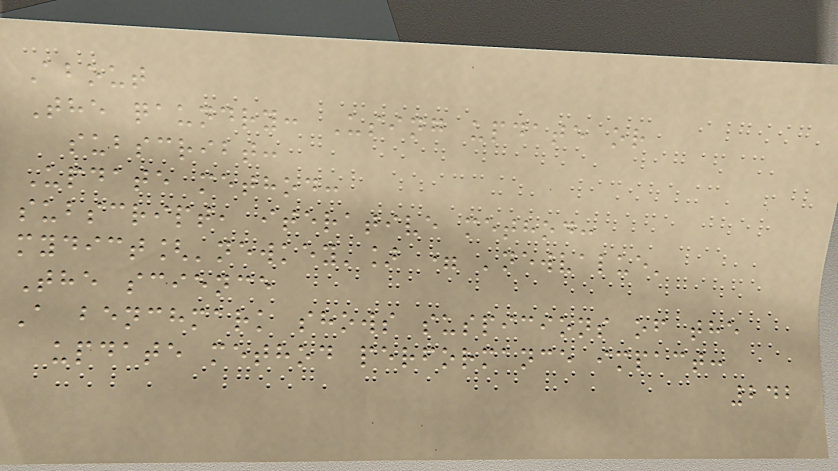About
The qaundry: Using update or
subscribt:
Update method:
subscript, iterative method:
mydict['newkey'] = 'newvalue'
The science
A benchmark shows suspicions of the
update method performance impact:
242
